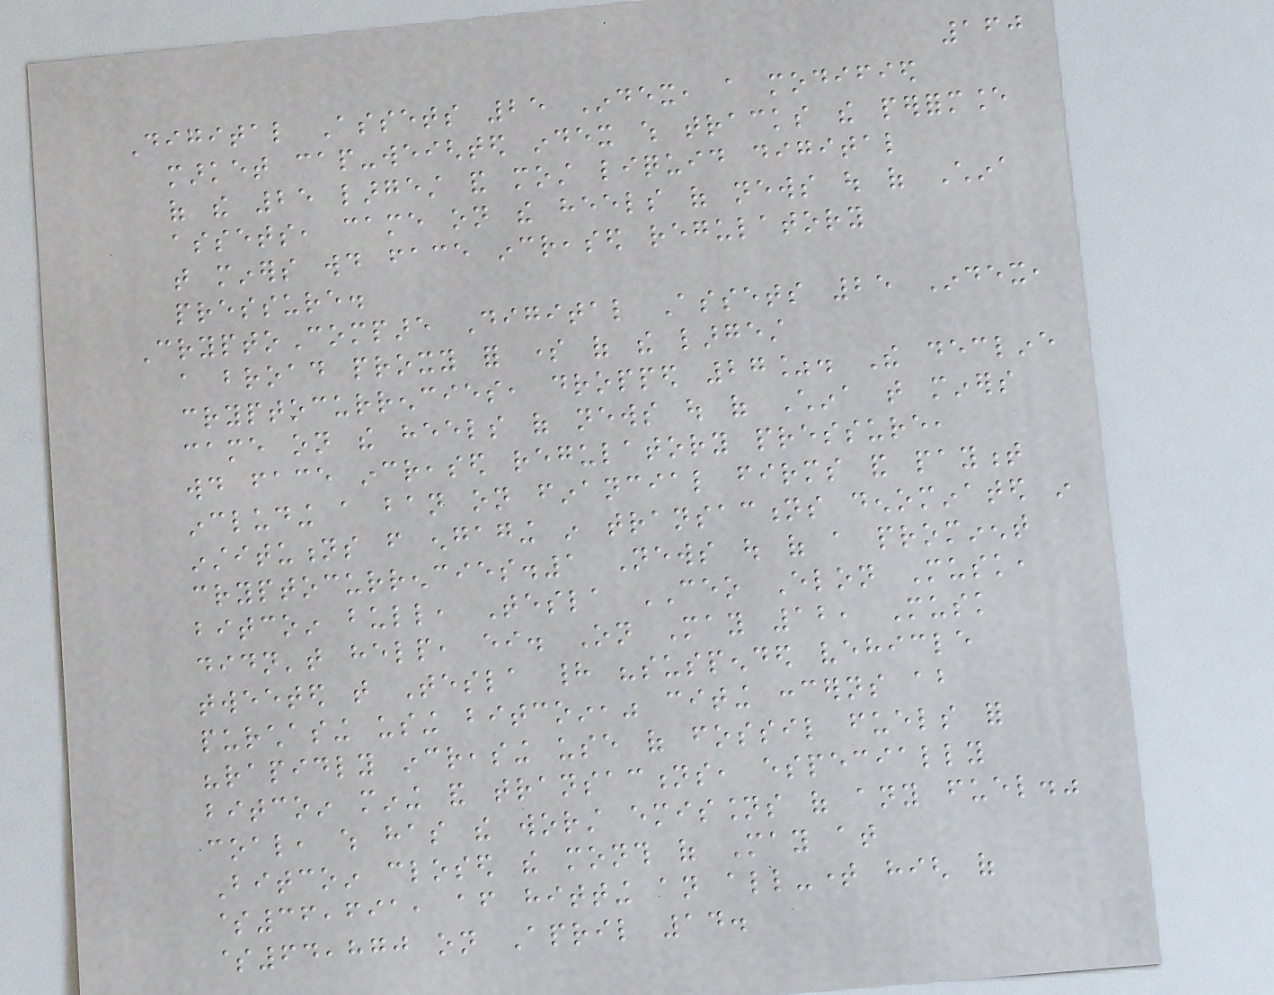160
Digital Assets 25 Index, a modified
market cap-weighted index which tracks the performance
of the 25 largest and most liquid digital
assets, came on the heels of news out of China
that miners would face increased regulatory
pressure.
CryptoCompare Digital Assets 25 Index,
a broad proxy for some of the largest
cryptocurrencies, dropped 27%. The decline
came on the heels of news out of China that miners
would face increased regulatory pressure,
including a ban on financial firms and payment
institutions from engaging in transactions denominated in
cryptocurrencies.1 News out of a prominent
bitcoin bull, Tesla CEO Elon Musk,
didn't help, either. On May 12, Musk
tweeted that Tesla had "suspended vehicle
purchasing using bitcoin," citing concerns about
"rapidly increasing use of fossil fuels for
bitcoin mining and transactions, especially
coal, which has the worst emissions of any fuel."
Bitcoin closed the month of May at
$36,691, after hitting an all-time high of
$64,870 on April 14.
